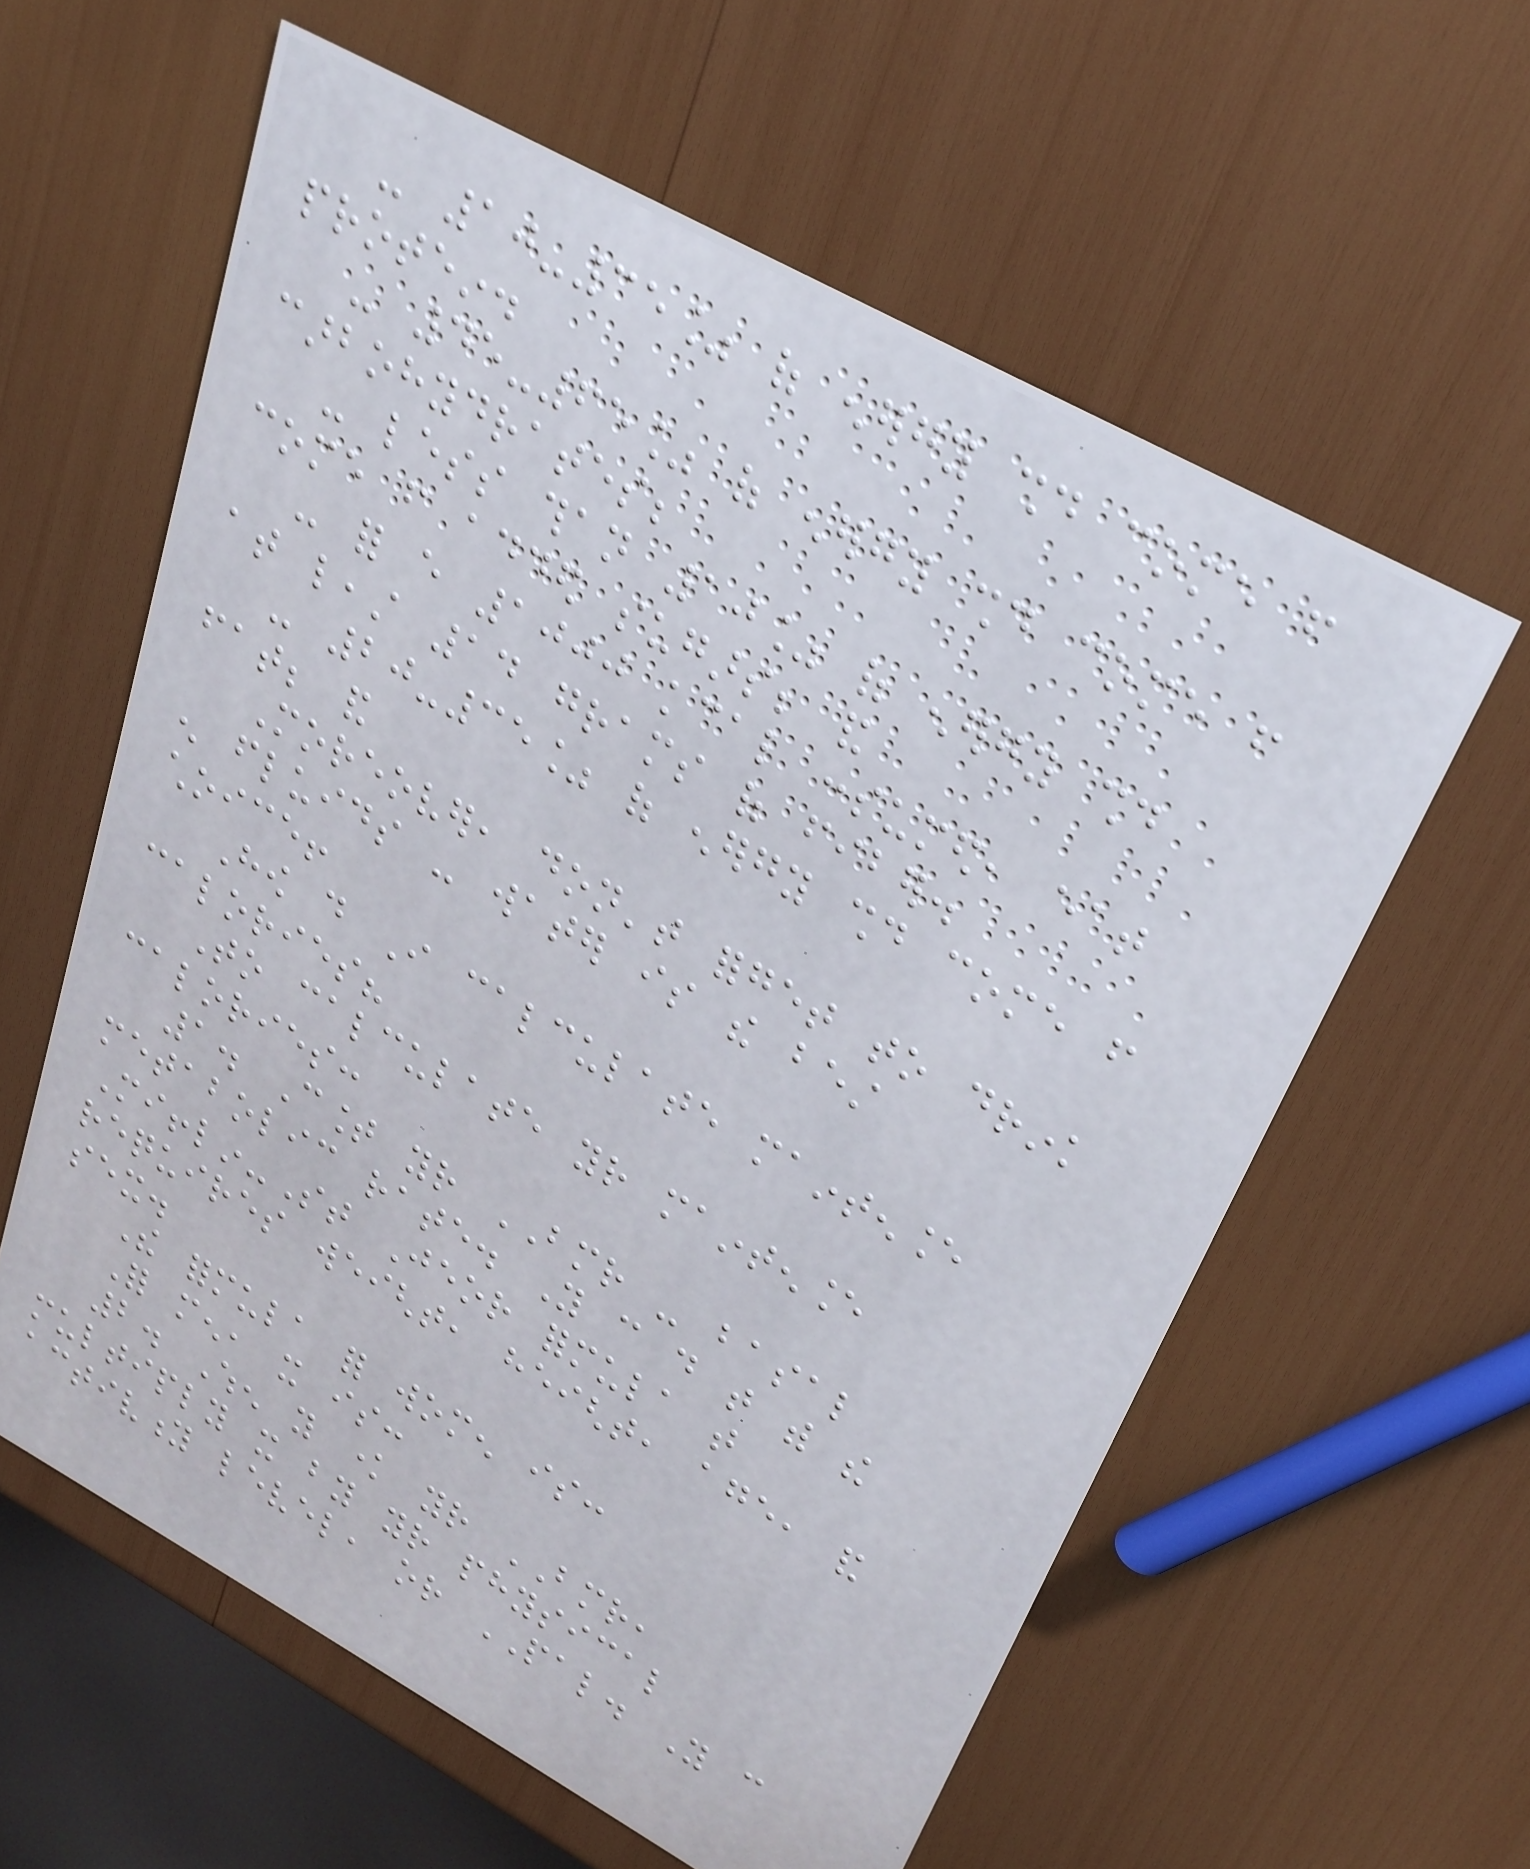- 10-35% of energy should come from
protein.
- 45-65% of energy should come from
carbohydrates;
- less than 10% of energy should
come from added sugars; and
- for every 1000 kcal consumed, eat
at least 14 grams of fiber.
- 20-35% of energy should come from
fat; and
Moreover, don't forget to drink
enough fluids - water is the best
choice!
How do I calculate maintenance
calories?
To calculate your maintenance
calories:
1. Count your BMR - basal
metabolic rate. You can do that with the
Mifflin-St Jeor formula that
requires weight, height, age, and
sex.
The formula for women is:
For men, it is:
2. When you know your BMR,
multiply it by your physical
activity level, or PAL. You can
